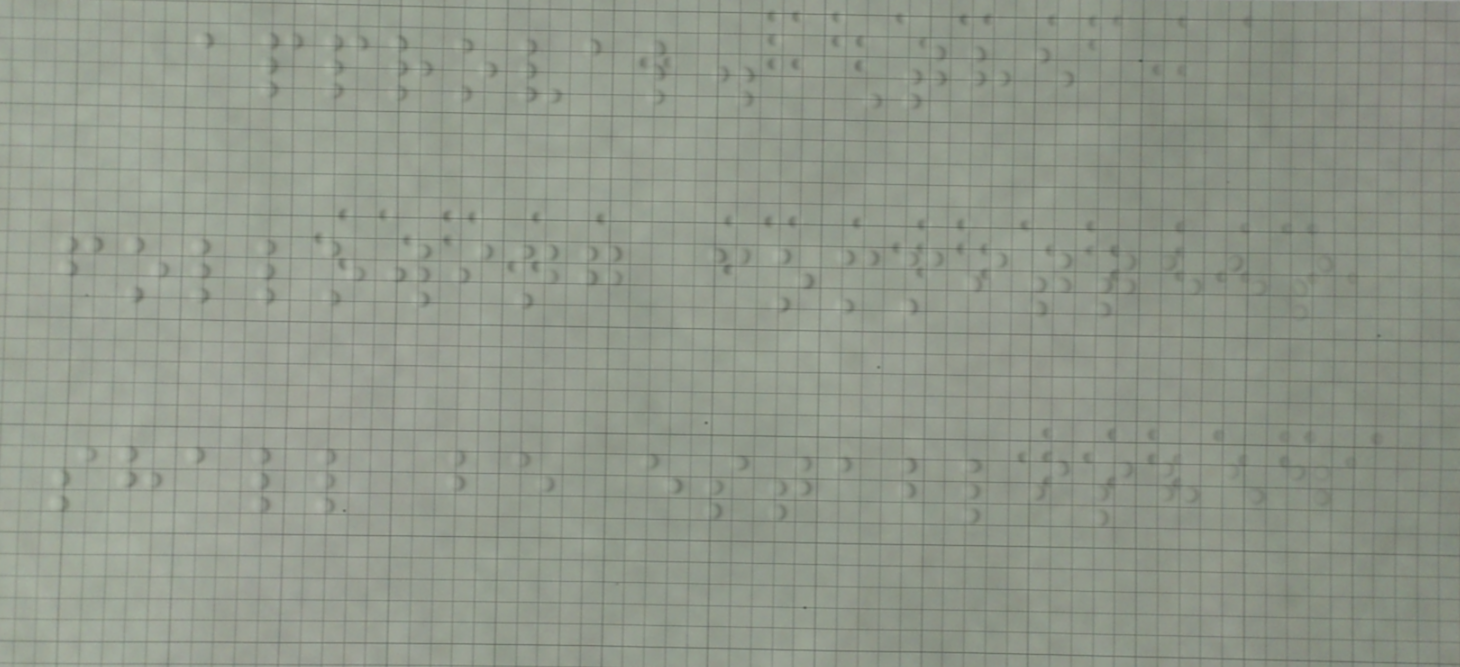approval. The
following committees
shall be established
